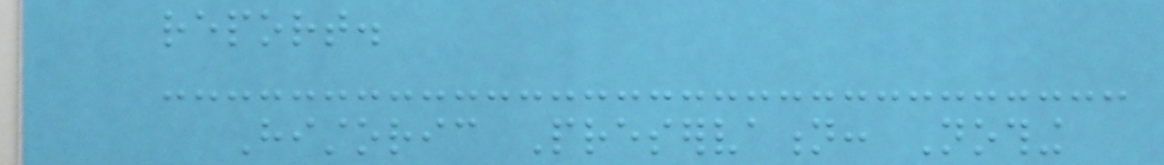report.
Historic Preservation: Nothing
